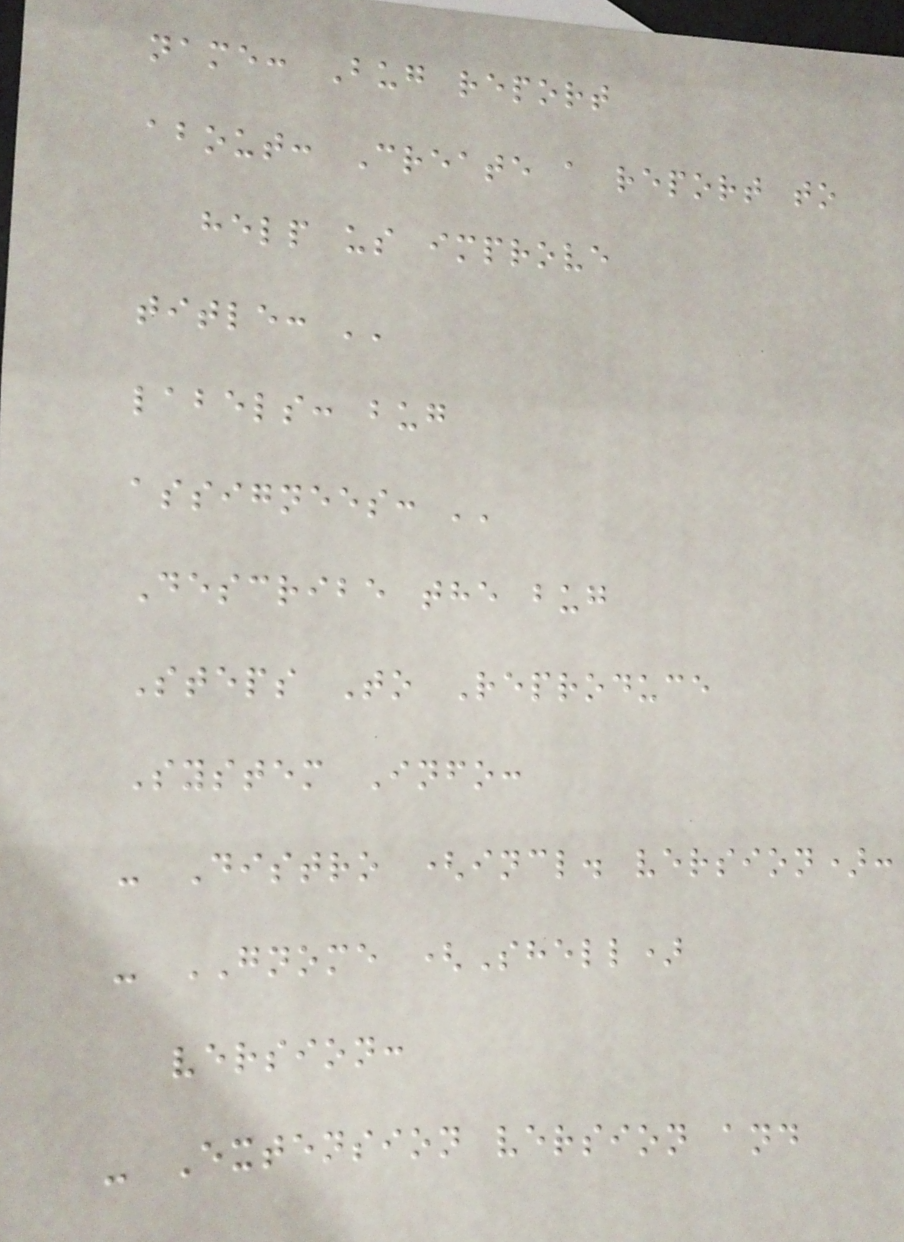name: Bug report
about: Create a report to
help us improve
title: ''
labels: bug
assignees: ''
Describe the bug
Steps To Reproduce
System Info:
- Distro (incl. version):
- GNOME (Shell)
version:
- Extension version and
